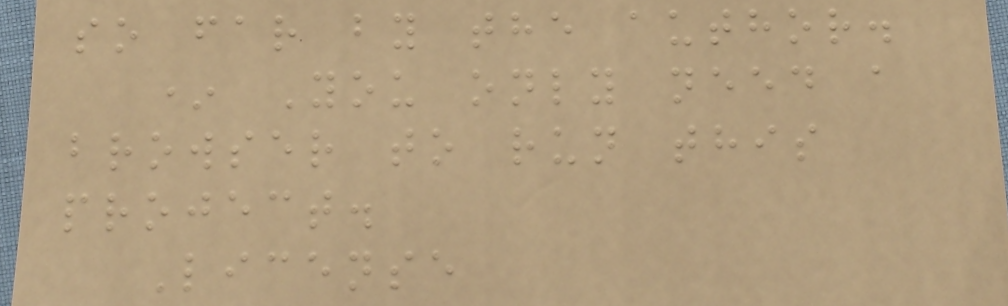so far by the author.
* You only need a
browser to run this
project.
License
